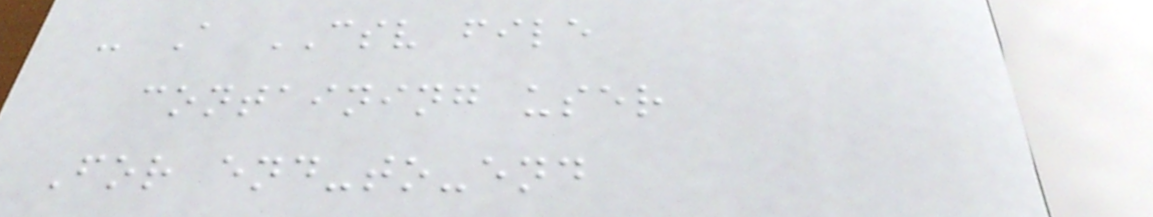- A CSV file
containing user
For end-to-end
